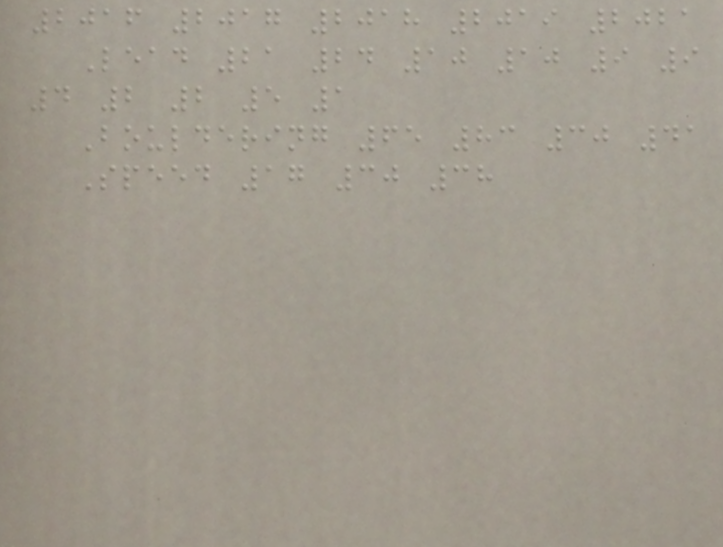2016 2017 2018 2019 2021
Lead 21 24 10 10 9 9
4 2 2 5 1
Bouldering 65 83 30 41
Speed 17 30 38
